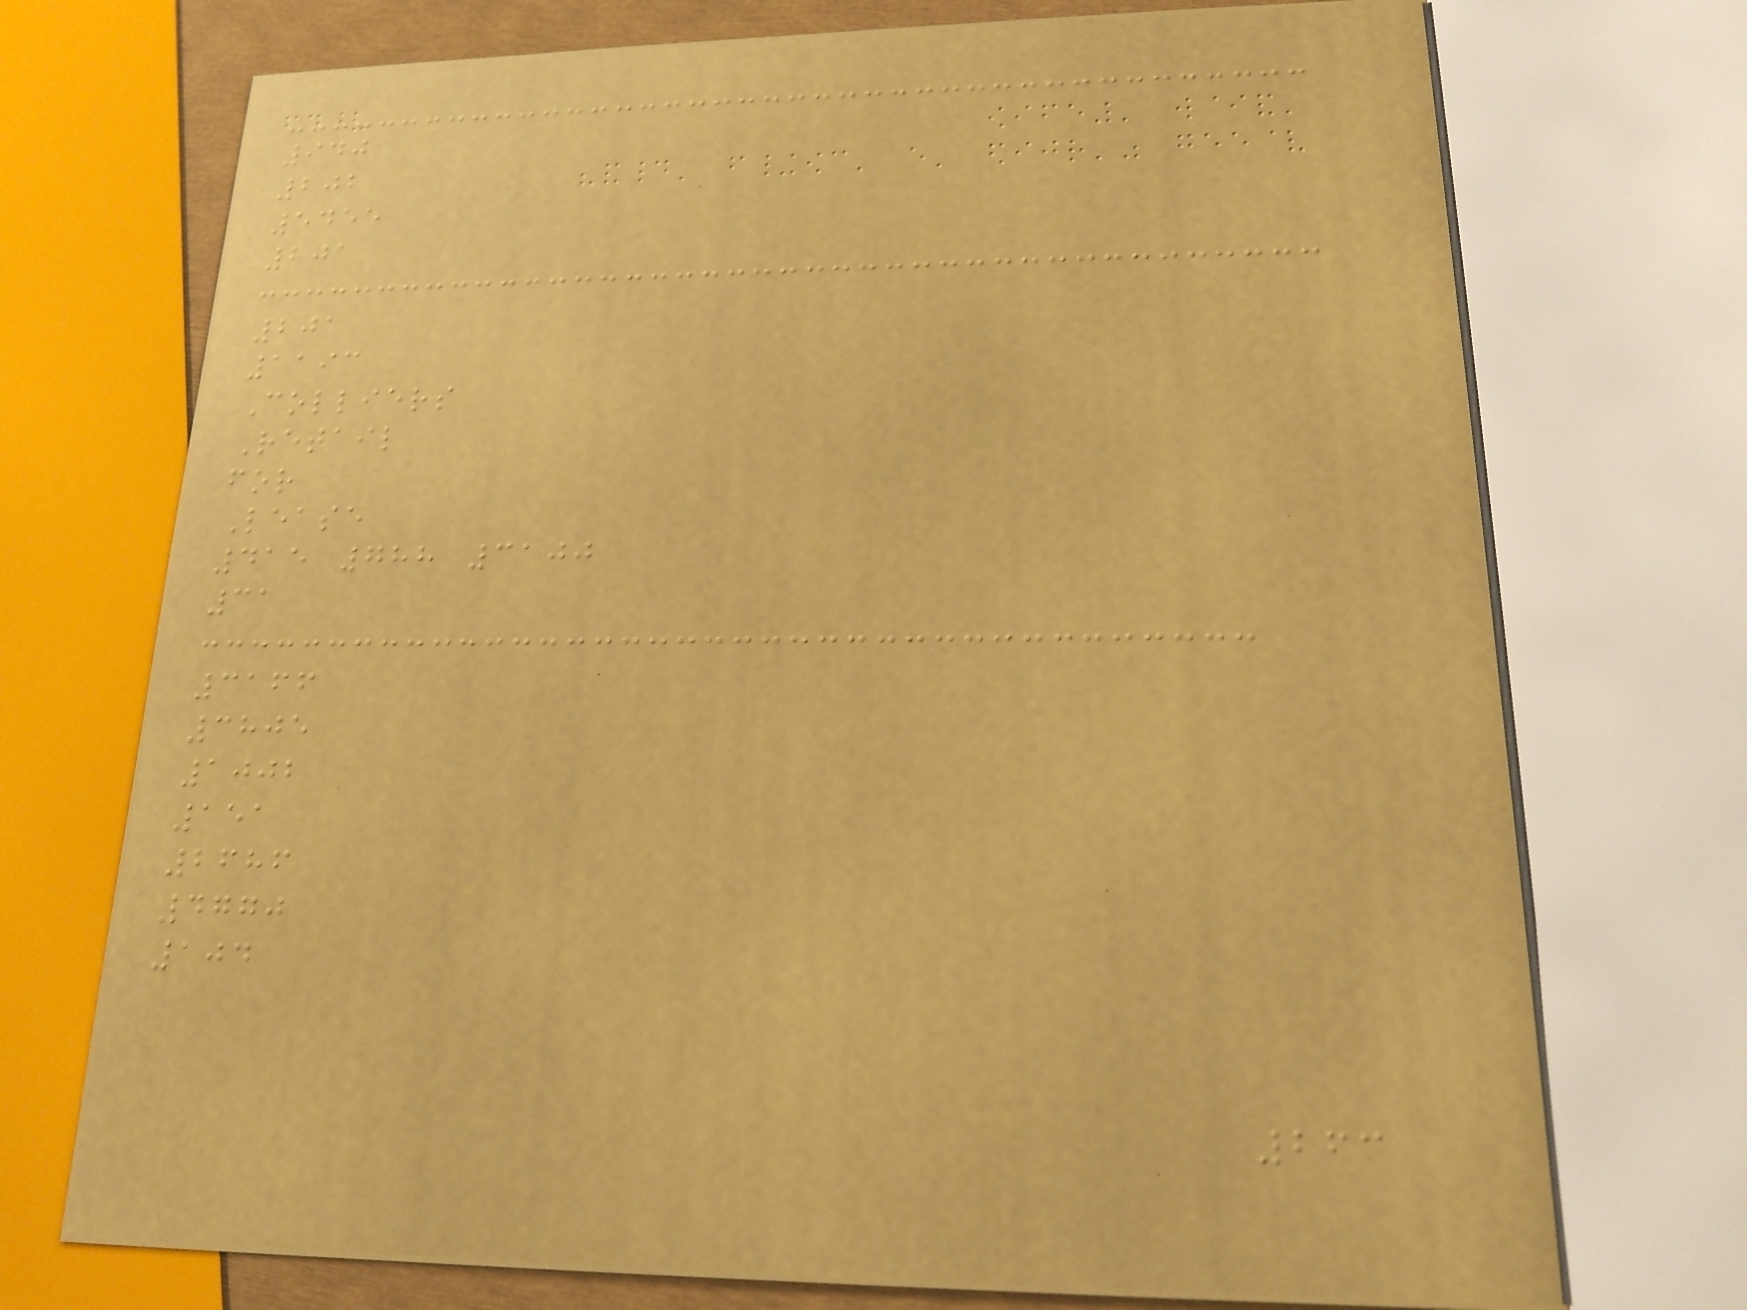940
202
5455
201
201
1193
Colliers
Retail
for
Lease
415 788 3100
31
3166
3805
1002
151
2686
4770
104
263
